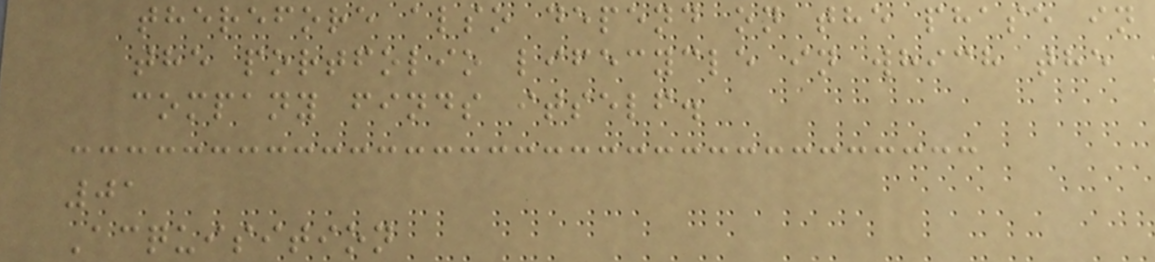therefore also depend on the phase in
the portfolio lifecycle in which the
company finds itself.
01
Acquisition
